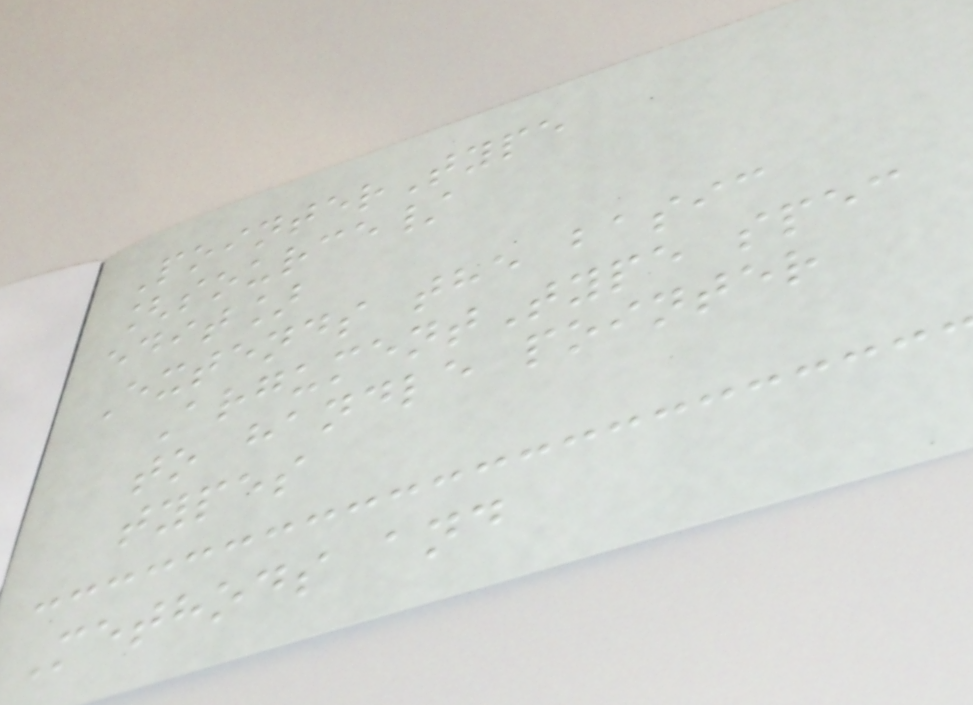PointerType
[source/
edit]
Extends the basic
ArgumentType spec
to handle pointer
types
Methods and
